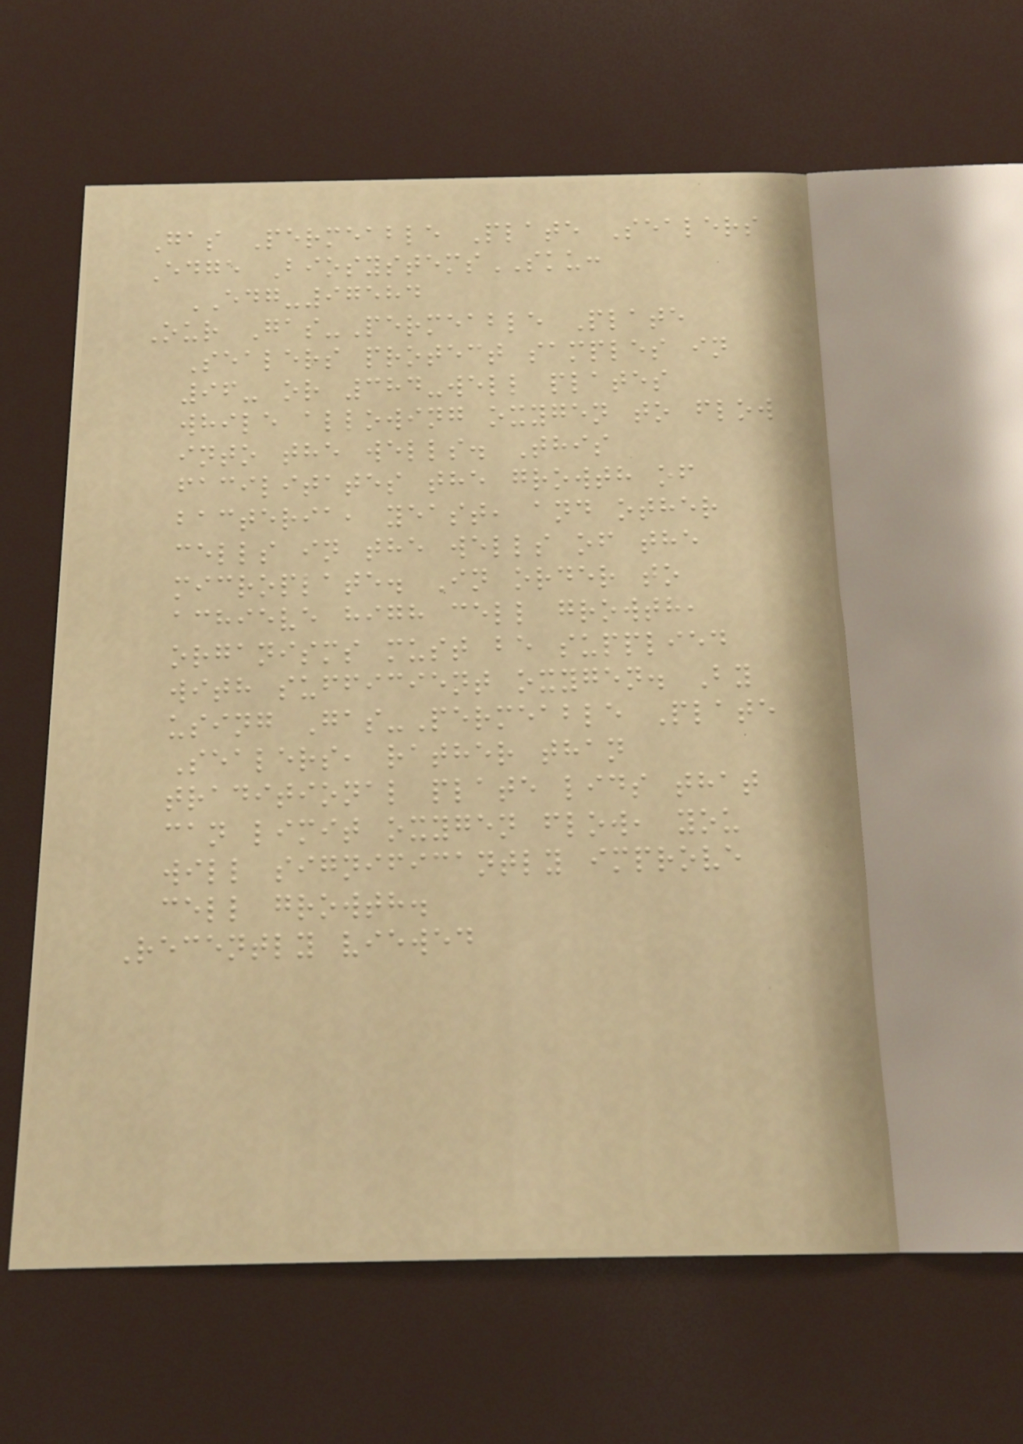Gas Permeable Plate Sealers
Edge BiosystemsSKU:
EDG-97584
Our Gas-Permeable Plate
Sealers protect samples in
96- or 384-well plates
while allowing oxygen to flow
into the wells. This
facilitates the growth of
bacteria, yeast, and other
cells in the wells of the
microplate. In order to
achieve high cell growth,
organisms must be supplied
with sufficient oxygen. By
using Gas-Permeable Plate
Sealers, rather than
traditional plate lids that
can limit oxygen flow, you
will significantly improve
cell growth.
Recently viewed
